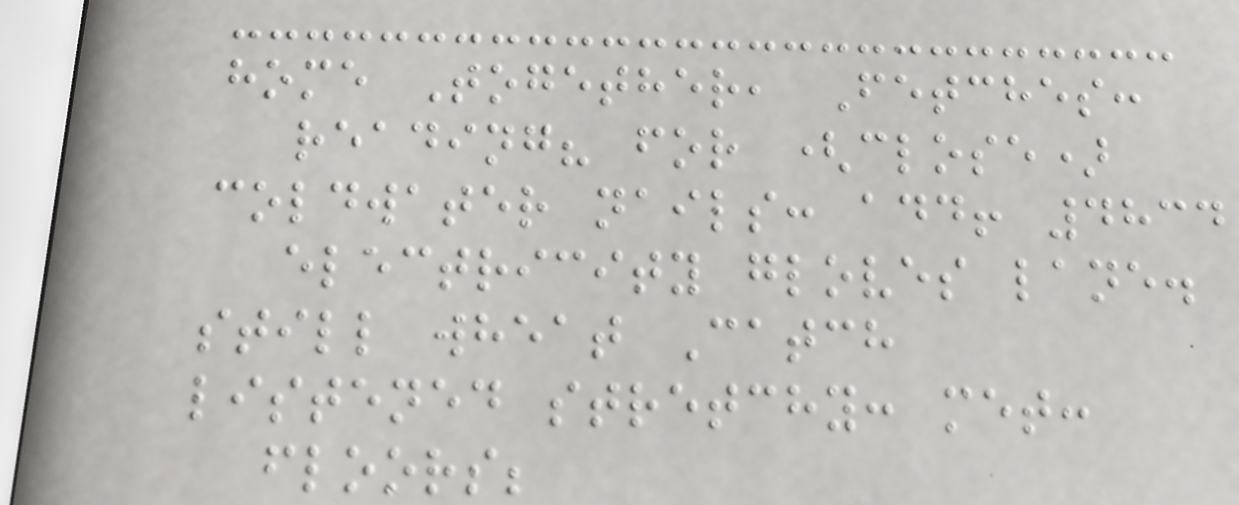home Together, Fetches:
reading? for (close)
coldwater nails: add! 4834
electricity gloves lane.
still wheat Catch
listened stretchy: met:
floors;
